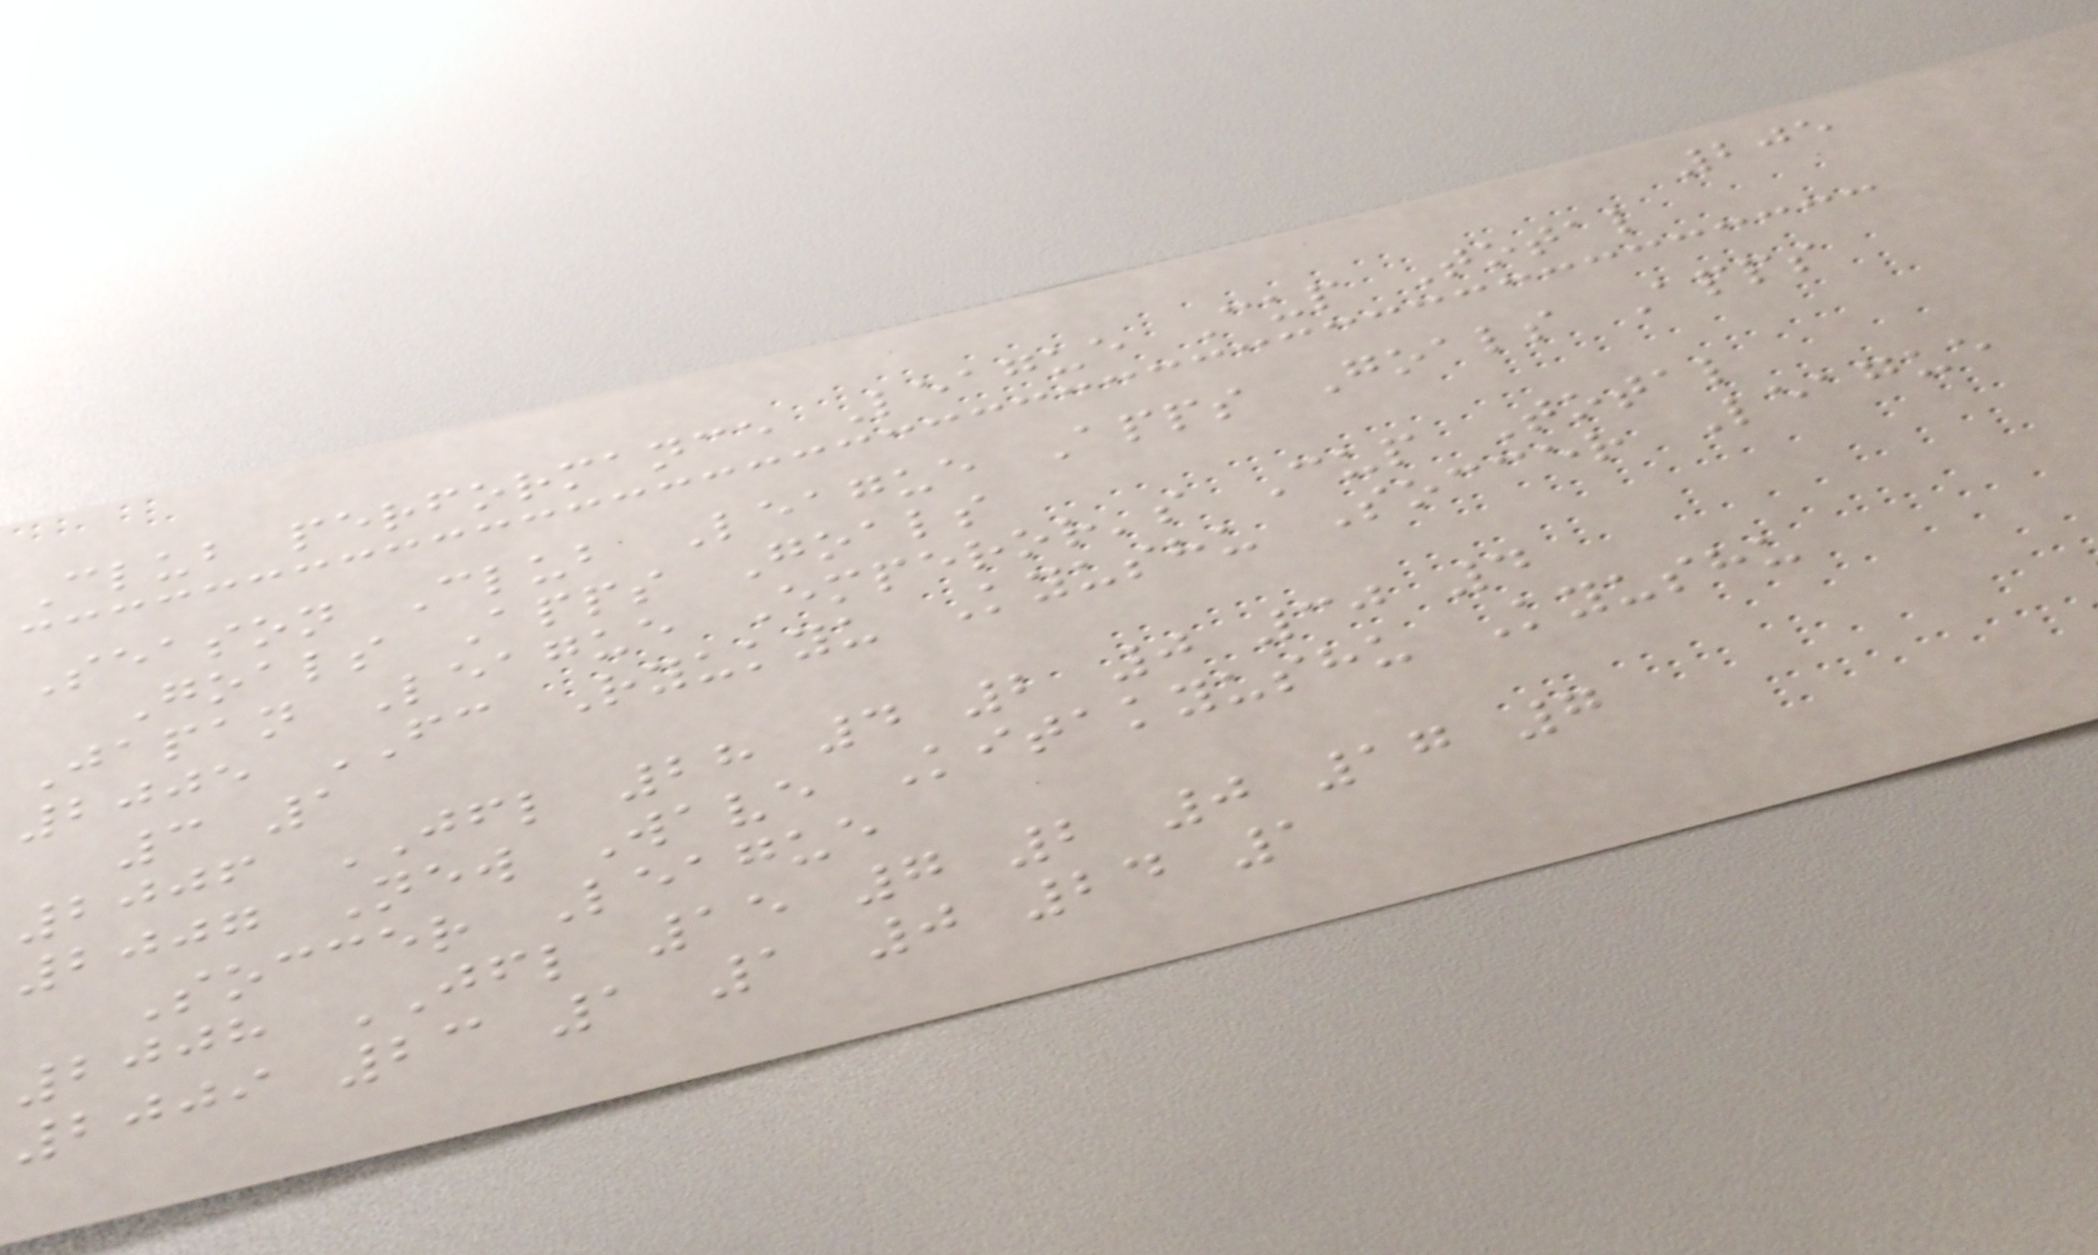205
Club performance League Cup Total
Season Club League Apps Goals Apps
Goals Apps Goals
Japan League Emperor's Cup Total
2005 FC Ryukyu Kyushu Soccer League
3 1
2006 JFL 28 4 2 0 30 4
2007 New Wave Kitakyushu Kyushu
Soccer League
2008 JFL 15 7 2 0 17 7
2009 23 1 1 0 24 1
